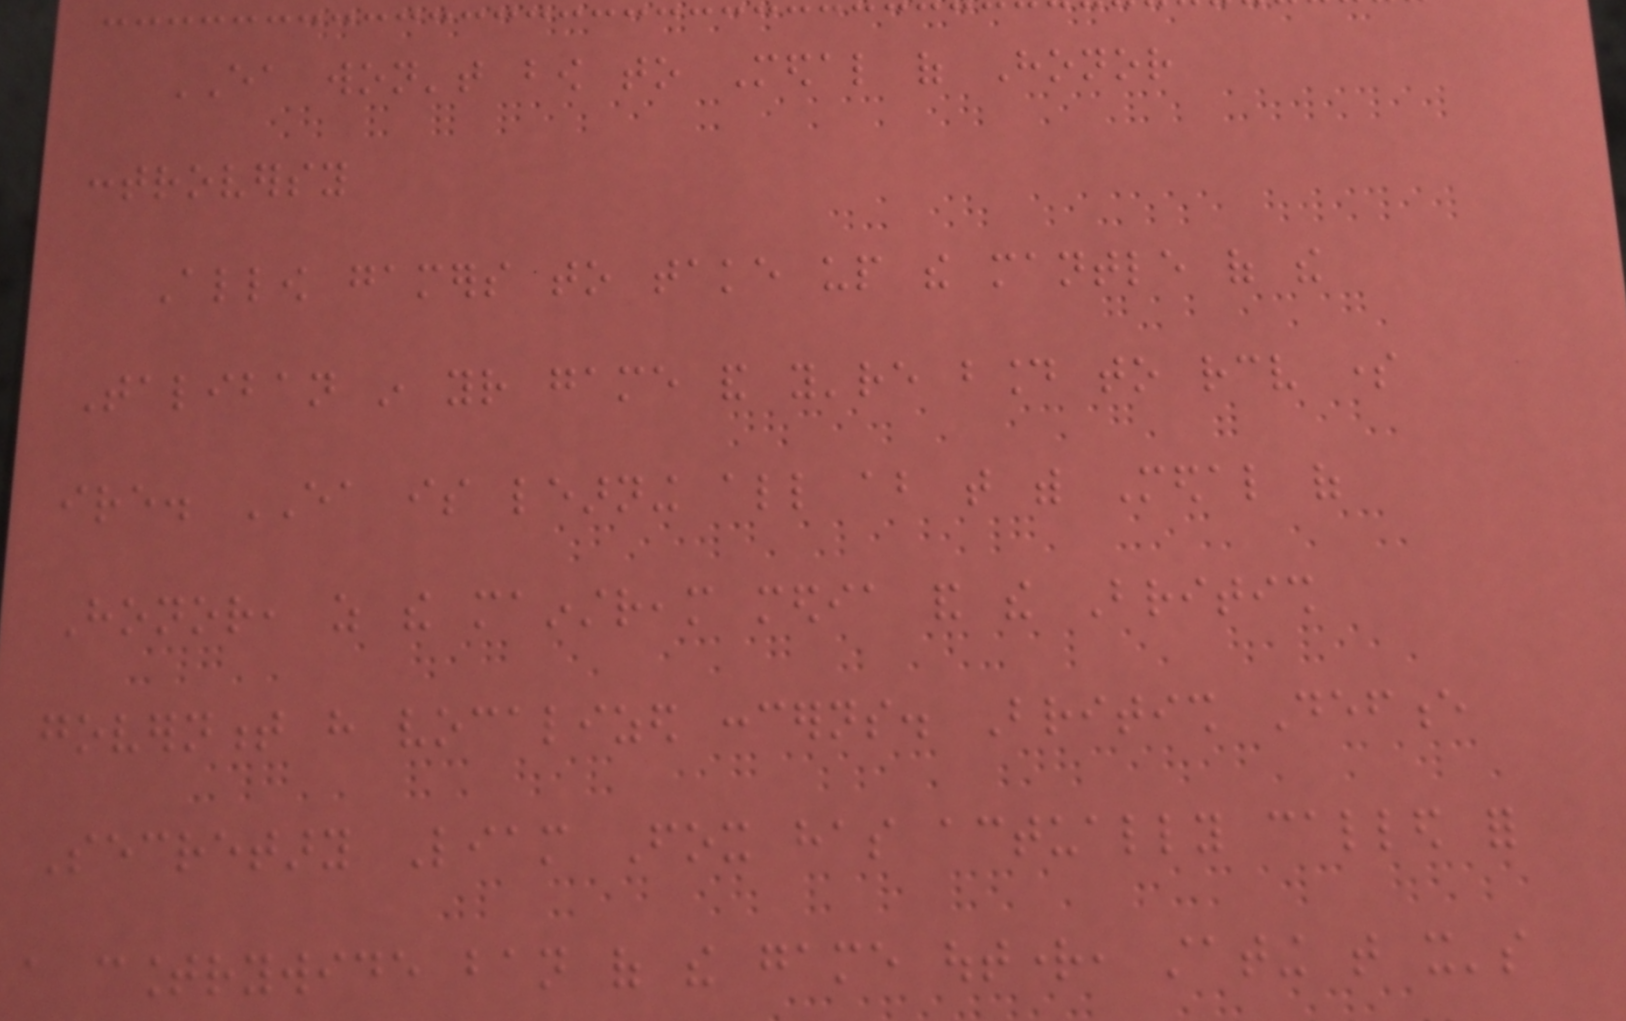EA won't bow to Medal of Honor
controversy
Allow gamers to take up the mantle of the
Taliban in your game and you're bound to receive some
ire. EA is learning all about that with Medal of
Honor, as the mainstream media and the British
government have vocalized concerns. British Defence
Secretary Liam Fox has actually called for
a countrywide ban of the game outright, stating that it's
